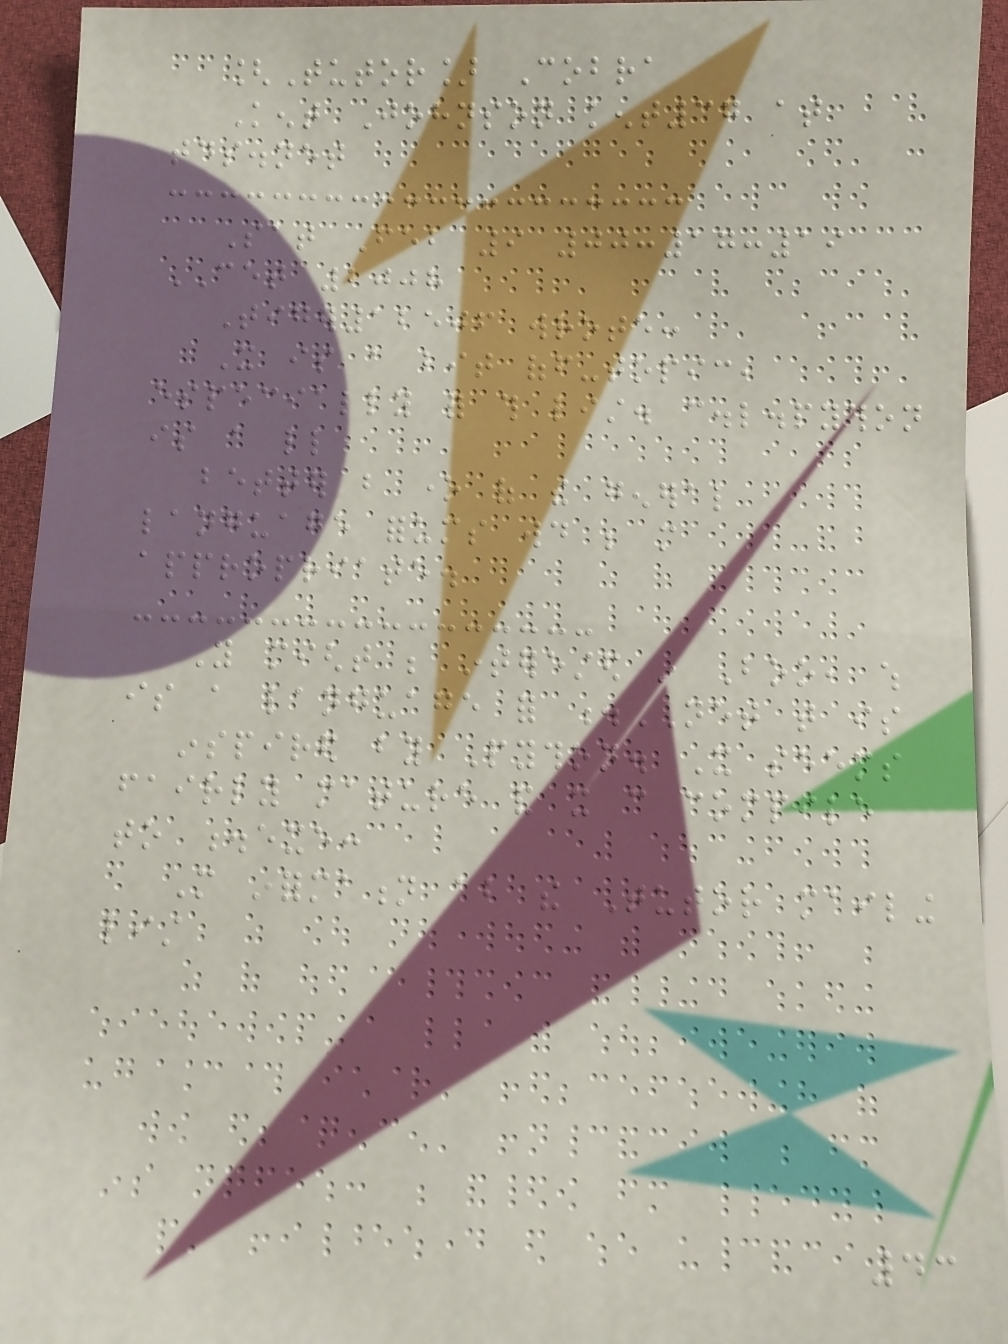[Tutor] Cobra
Kent Johnson kent37 at
tds.net
Sat Feb 9 00:17:19
CET 2008
Tiger12506 wrote:
It is a bit off-topic,
especially for this list. c.l.python
is a little
better but one of the general
language forums would be more
appropriate.
You might be interested in Boo, which
is a language for .NET that is
inspired by Python. It seems
fairly mature and it can compile
to .exe:
More information about the Tutor mailing
list
43
